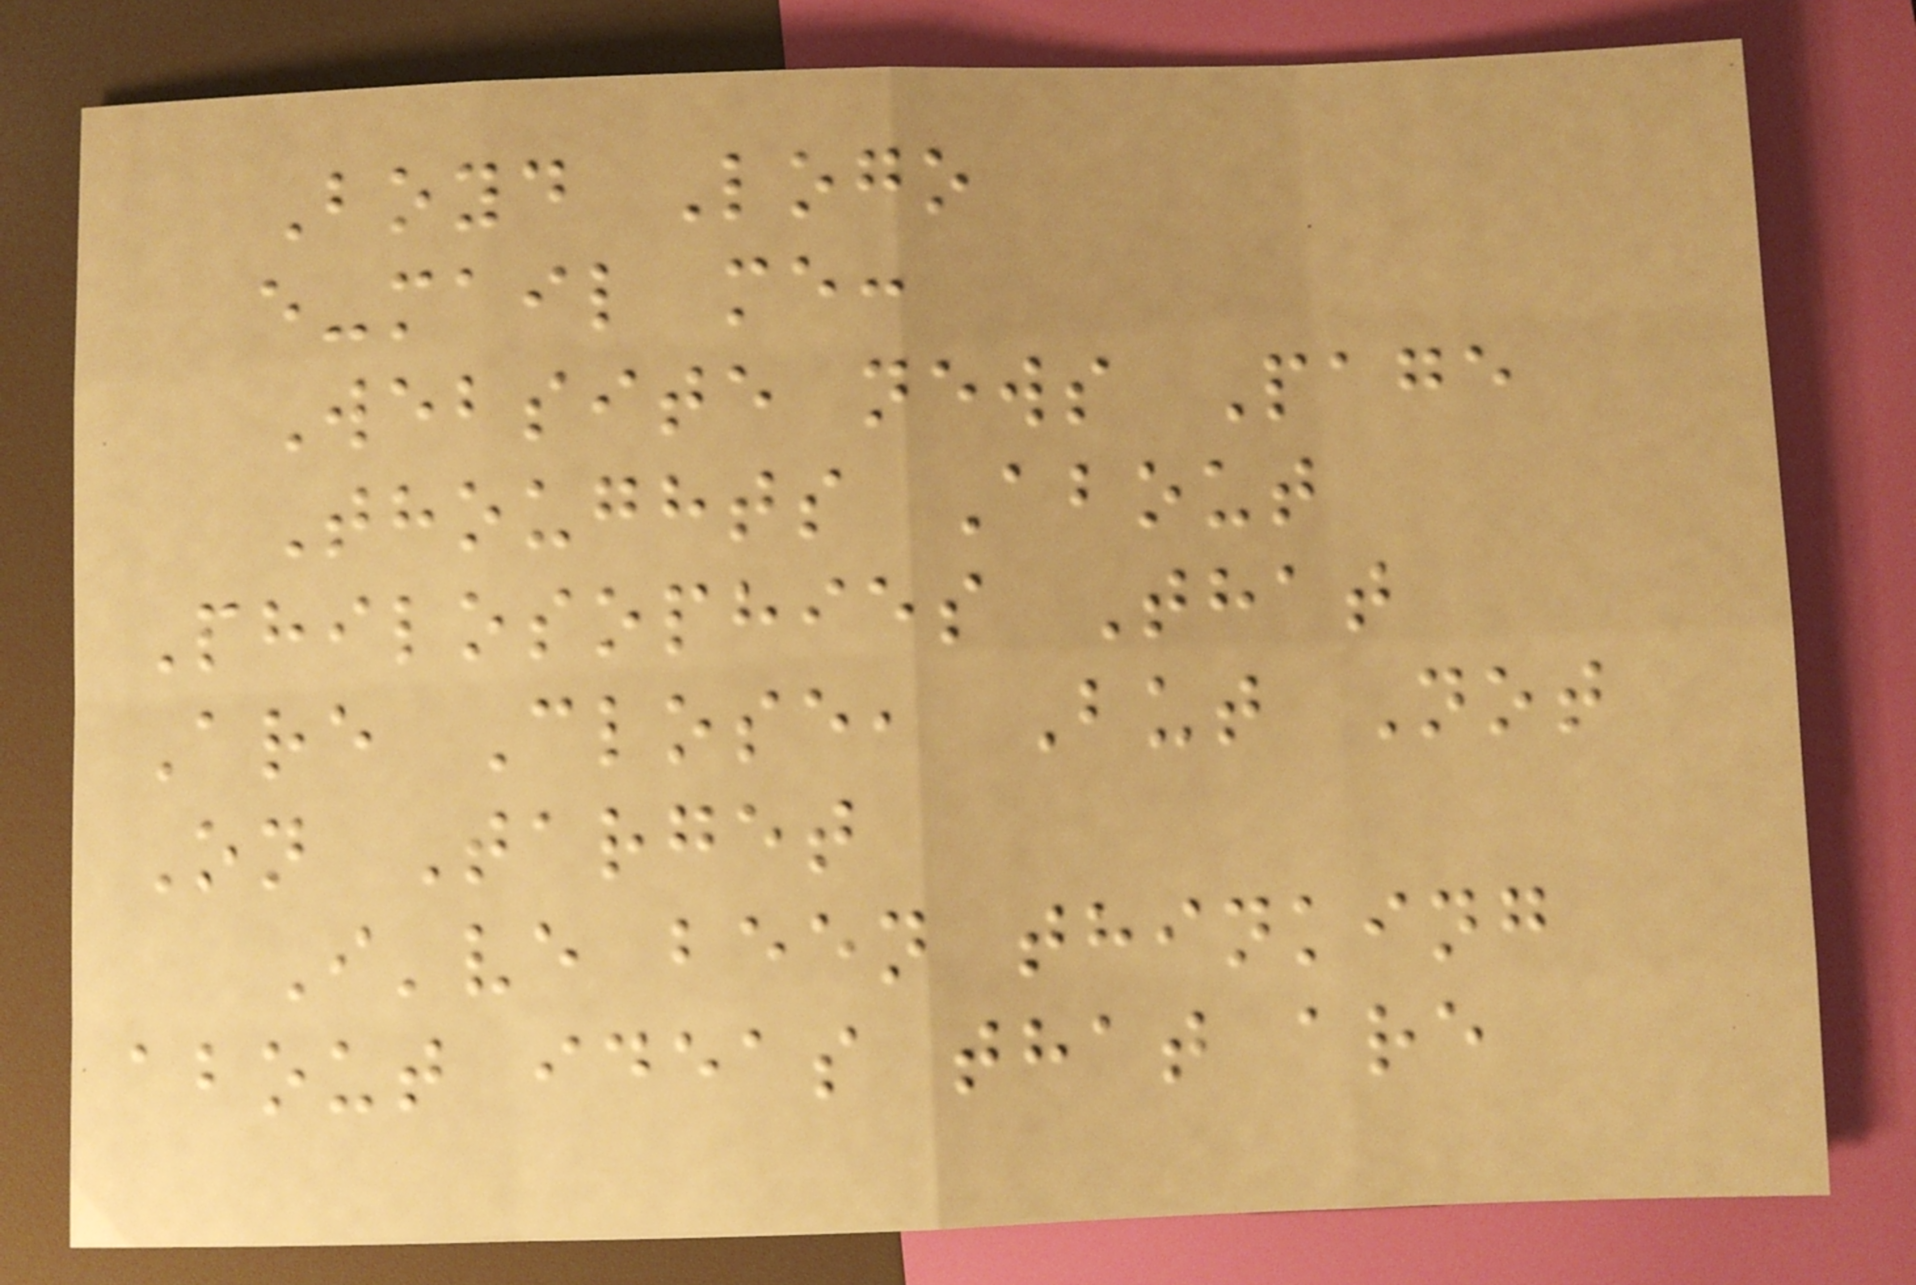Boyd Logo
e-mail me:
Website news Page
Thoughts About
Philosophies That
Are Close, But Not
On Target
I've been thinking
about ideas that are
